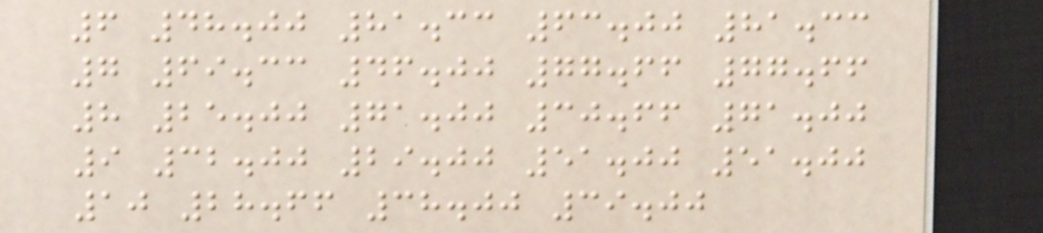6 48.00 81.33 63.00 81.33
7 69.33 46.00 77.66 77.66
8 25.00 71.00 30.66 71.00
9 32.00 29.00 51.00 51.00
10 28.66 38.00 39.00
